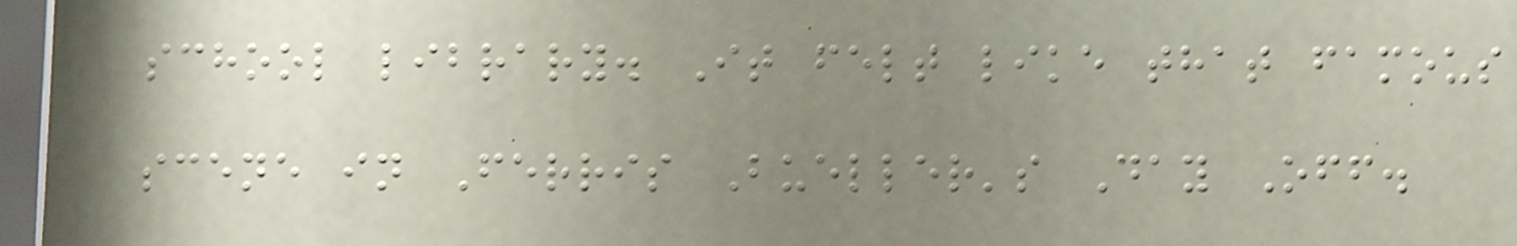school library. It felt like that famous
scene in Ferris Bueller's Day Off.
